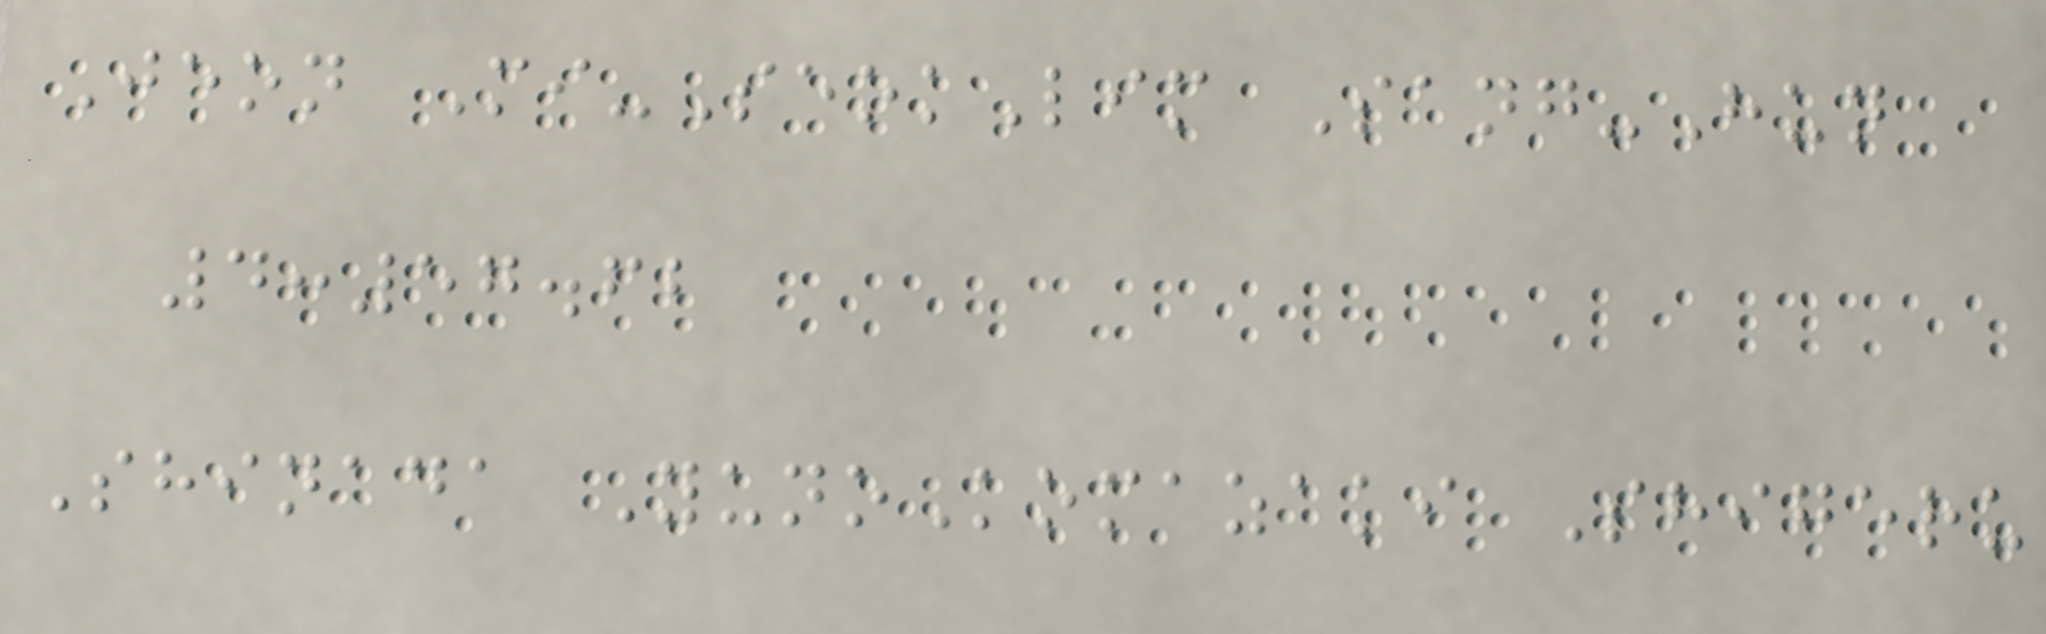Jeon Mi-SeokLim Sang-Hun
4:57.62
Shinada YunoKomazaki Shigeru
